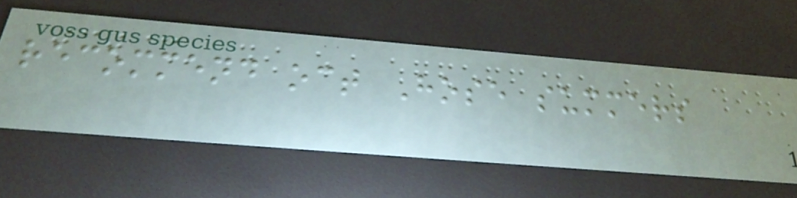recommend oct Hose summers
